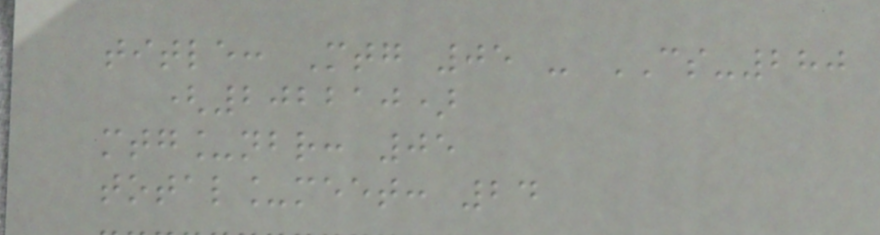title: Mtg 05 - CS-280
(202210)
mtg_nbr: 05
total_meet: 24
